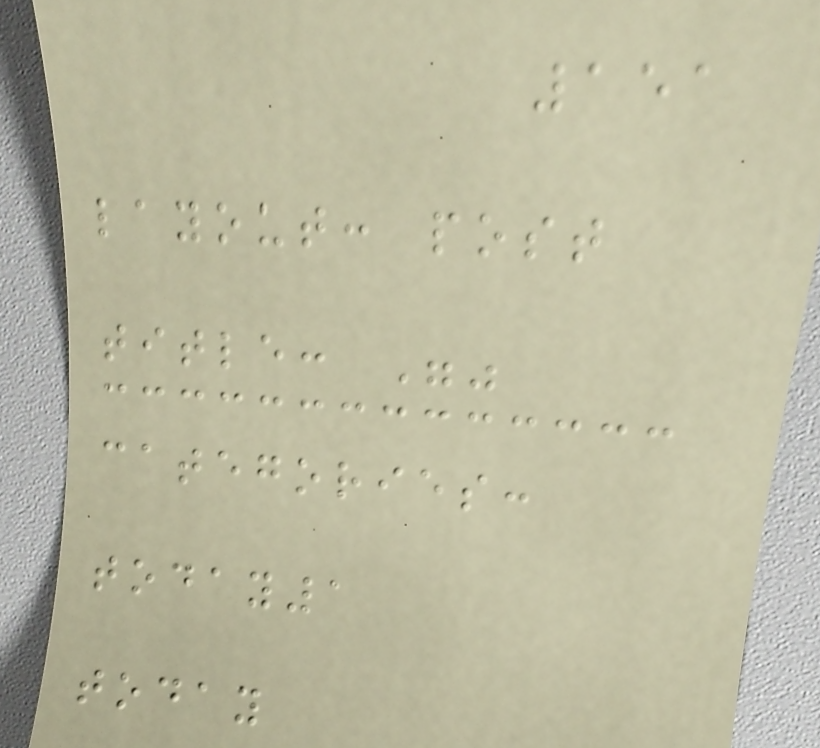151
layout: post
title: ""
categories:
today1
today
